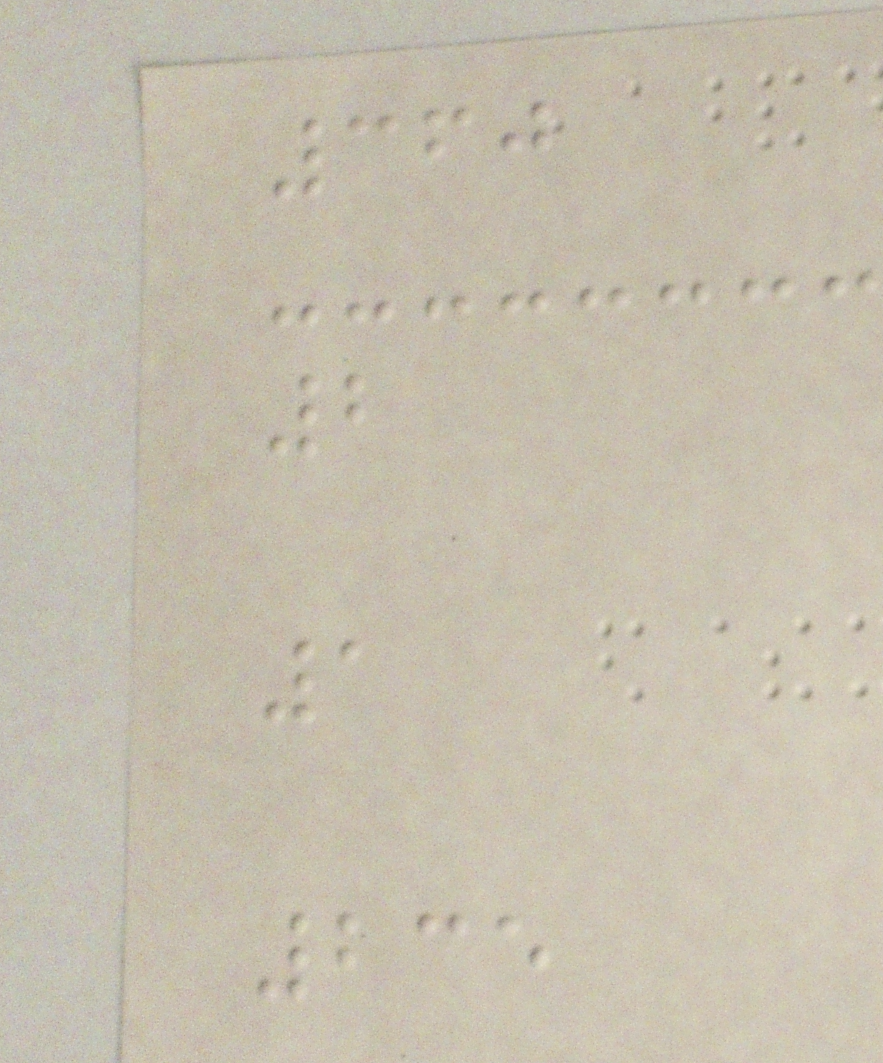360
2
1
235
